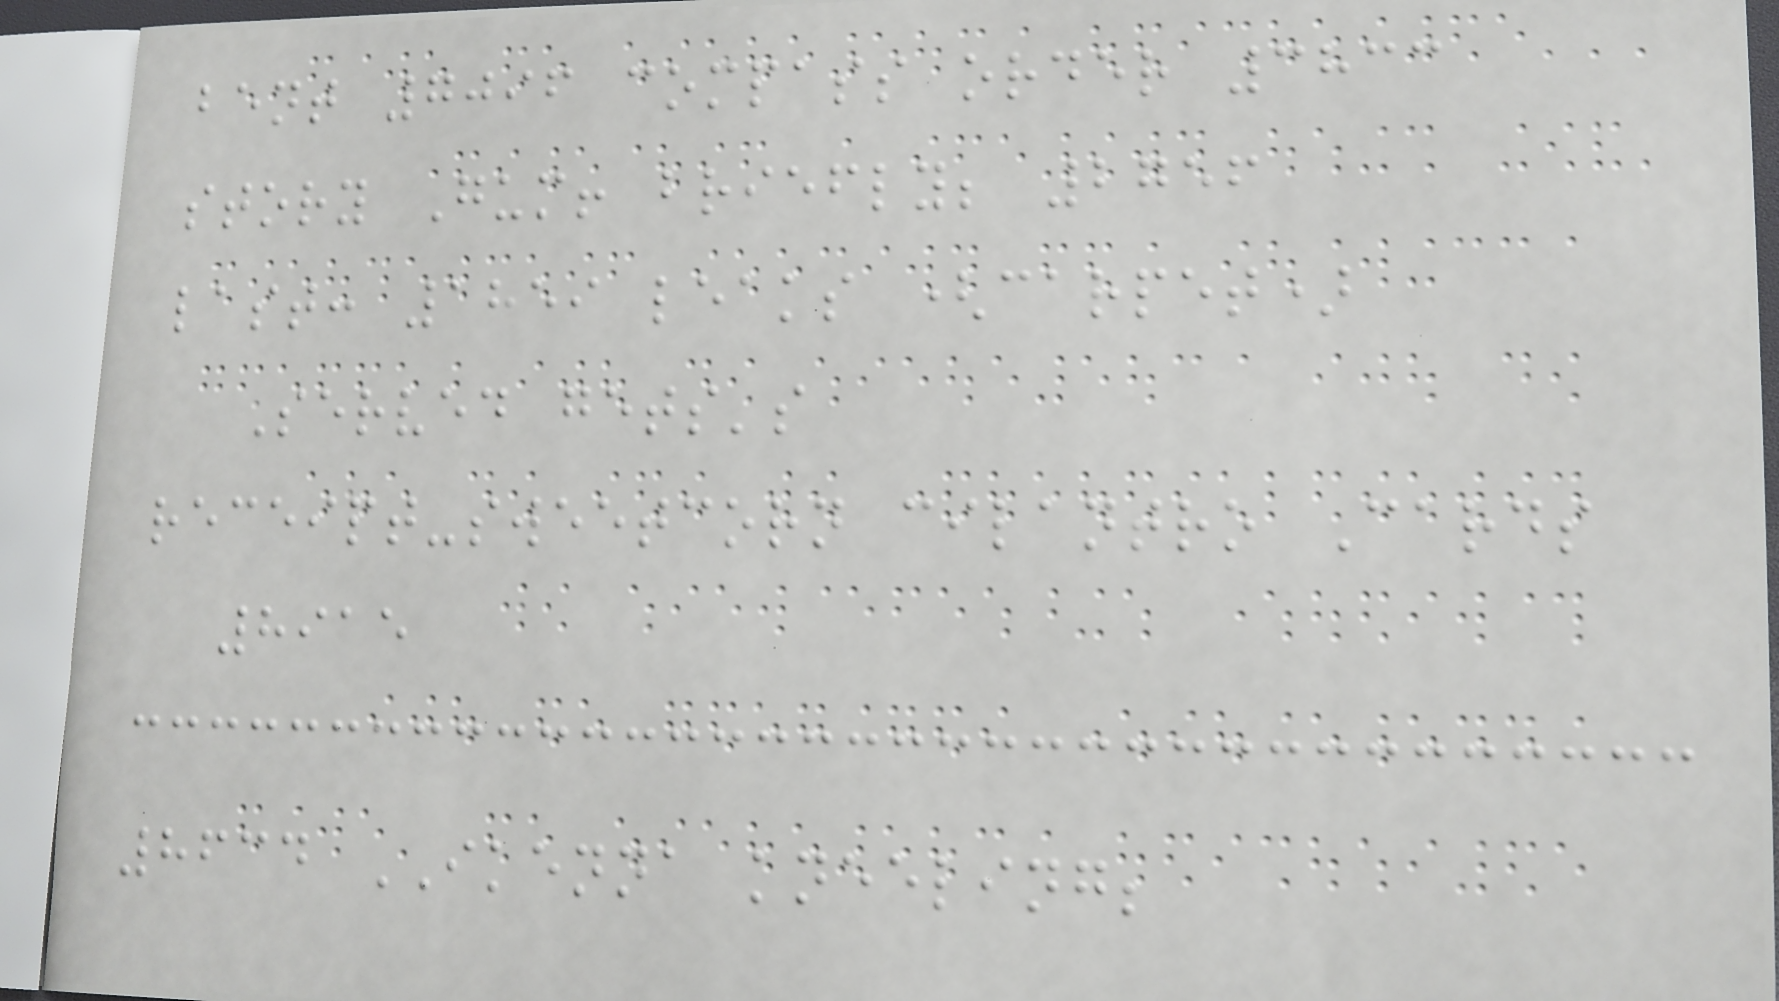bent 7096 compass order 3833
story Gum! briefly; 2756
last: 1859 leaks (carpet)
Served gets's
receipt-sweetcorn cilantro Cards
8915
8634 IKENNA kneeling;
